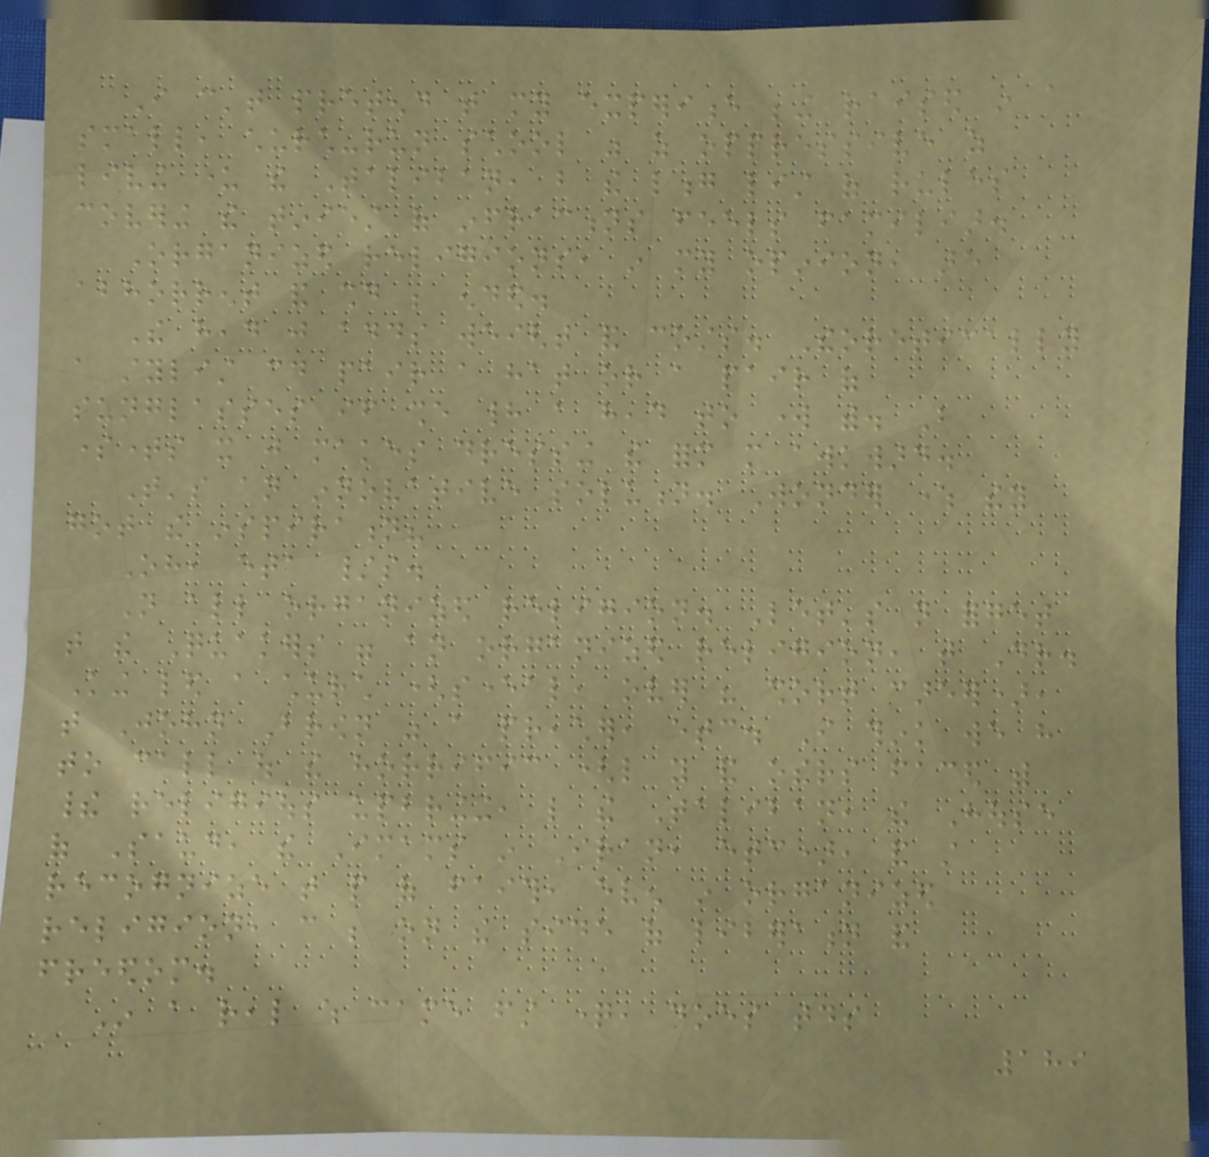I can't pretend that my experience being raised in a
small, church-run school was as oppressive as
living under the Taliban, but the long list of rules
covering the tiniest of infractions feels familiar.
Organized religions, in my opinion, are
abhorrent and should be ended.
The head just adds weight and costs. Theoretically
a stylist could pair a hat or a pair of
sunglasses if she had a head to work with. But
sometimes it just makes dressing the form more awkward.
That's an innovative solution. Wonder where they
got the inspiration?
Oh, eta /s.
Not all organized religion. Let's not forget
that the Quakers were an organized religion, that Dr.
King led a church (several, over his short career),
that John Brown was a preacher, etc. I think we have
to call out the horrific (like you and others faced with
their religious upbringing, like the Taliban, the House
of Saud, the Imams in Iran, etc), and still
recognize that people of faith, even in organized
religion, can be on the side of liberation and
freedom.
In a real which came first question, does todays
189
